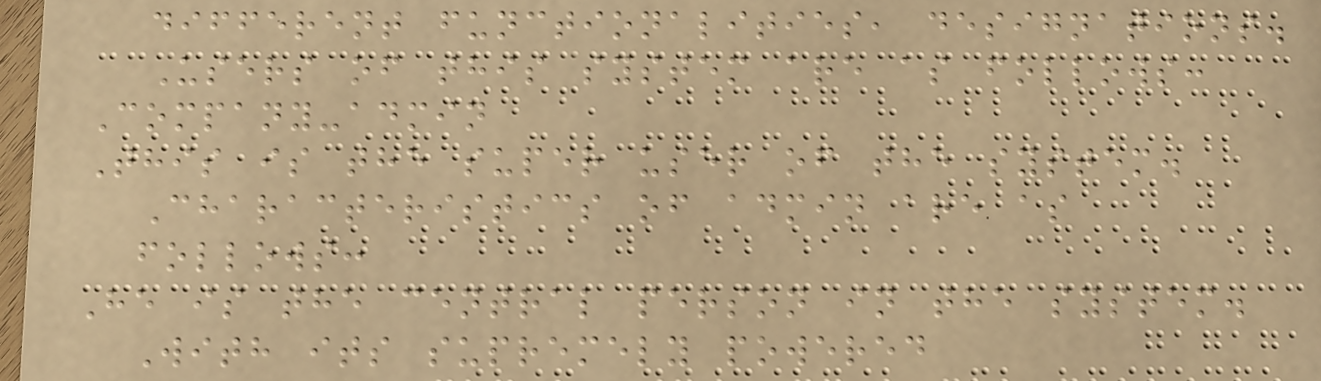different functionalities, designations.
Users of this system are as follows:
Company-admin
This is the super user of the system.
Characteristics of admin are as
follows:
He is the central person in the system.
With its supremely powered
